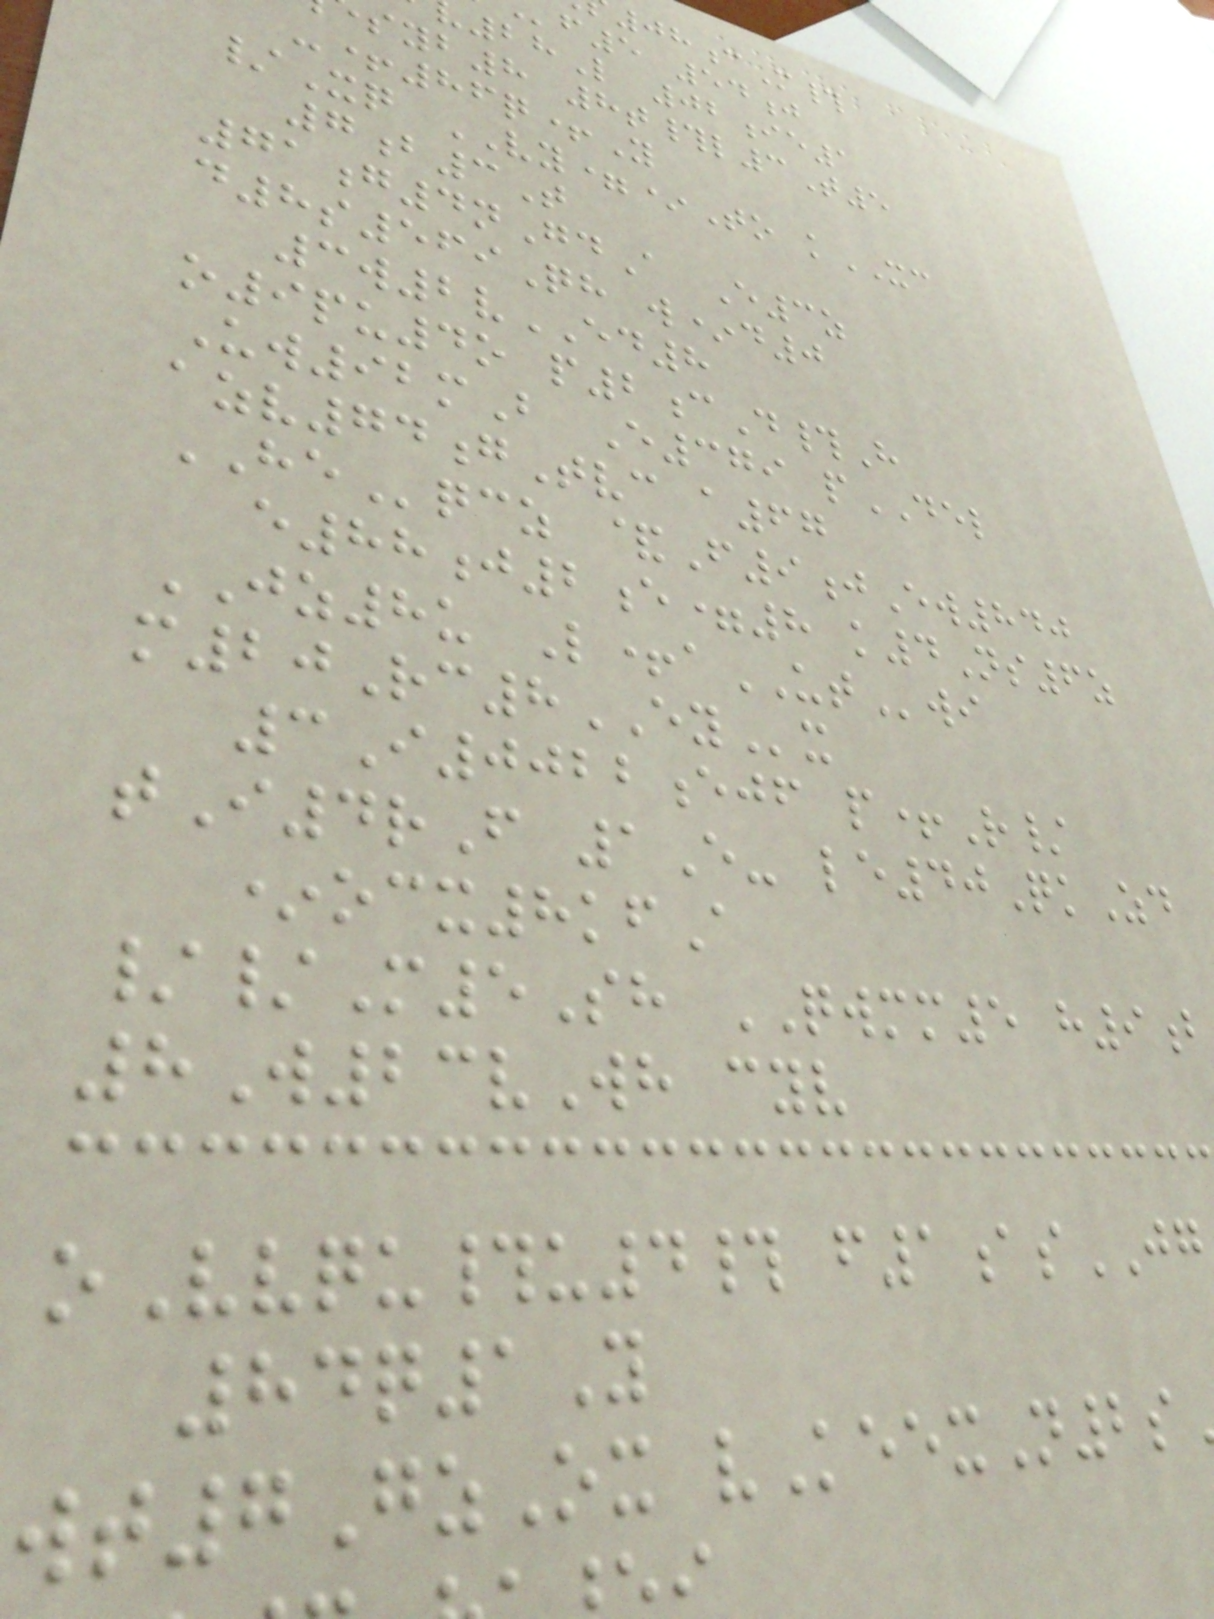08cM#
f5 54j
28L 02ie1
syb8 8t#l3T5
-+86q+Y
/Xq VY=*To kXC
7b3T
71g4nGdA E3z
d8s569Qh w*d0
3w2vED8
o9pu4o p2cD#H
Uw92mB E379 pDEL
azv74gTvc a67
HEqcz &F9jEw840
e88j2e=8 k4Ns6z
JZ8u L+aUTwi
m20Rc8EYx
3I0022ejf p+R/
tI4rF 1E- le40QkZd
*ocx8kfA
//M5Sh QWMM5 h9b
8W23vWh cyv
oVvqu#u4# f1asJG
84q1Y
wt7GzOx vKeexN2s
